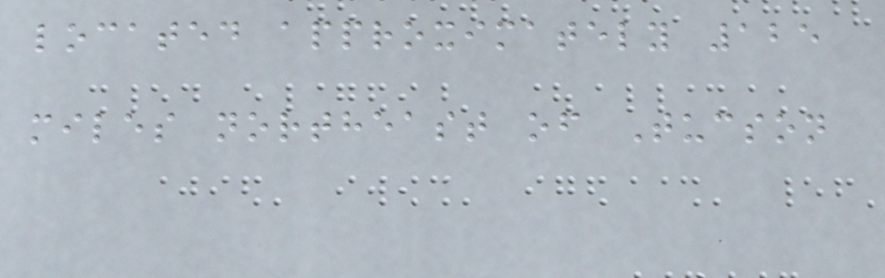located approximately 125
miles northeast of Tucson
